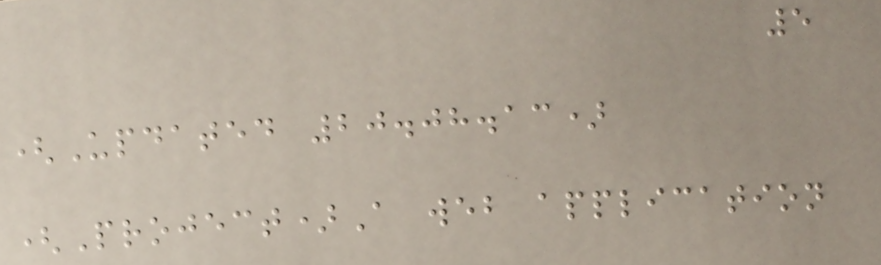5
(Updated 20.08.13)
(Project)A web application
